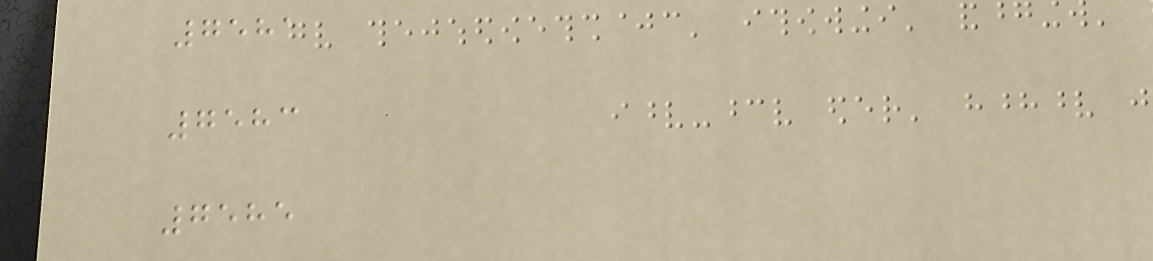7581
7583
7585
